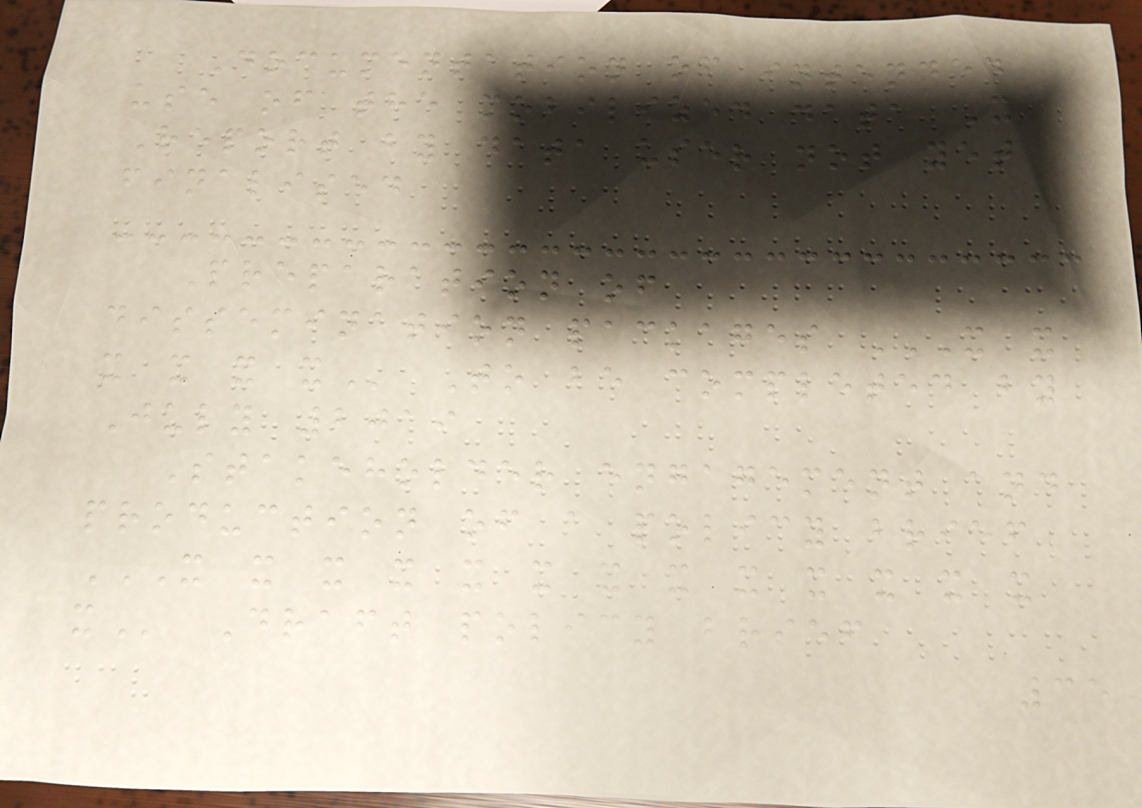Documentation of intended
use of the mobilized data X
Report by data user not yet
finalised
Preparation of
dissemination packages X X
X X X X To be completed by
July 2019
Stakeholder engagement and
production of a policy brief
X X X X X X X X X X X X X
X Draft policy brief
35
